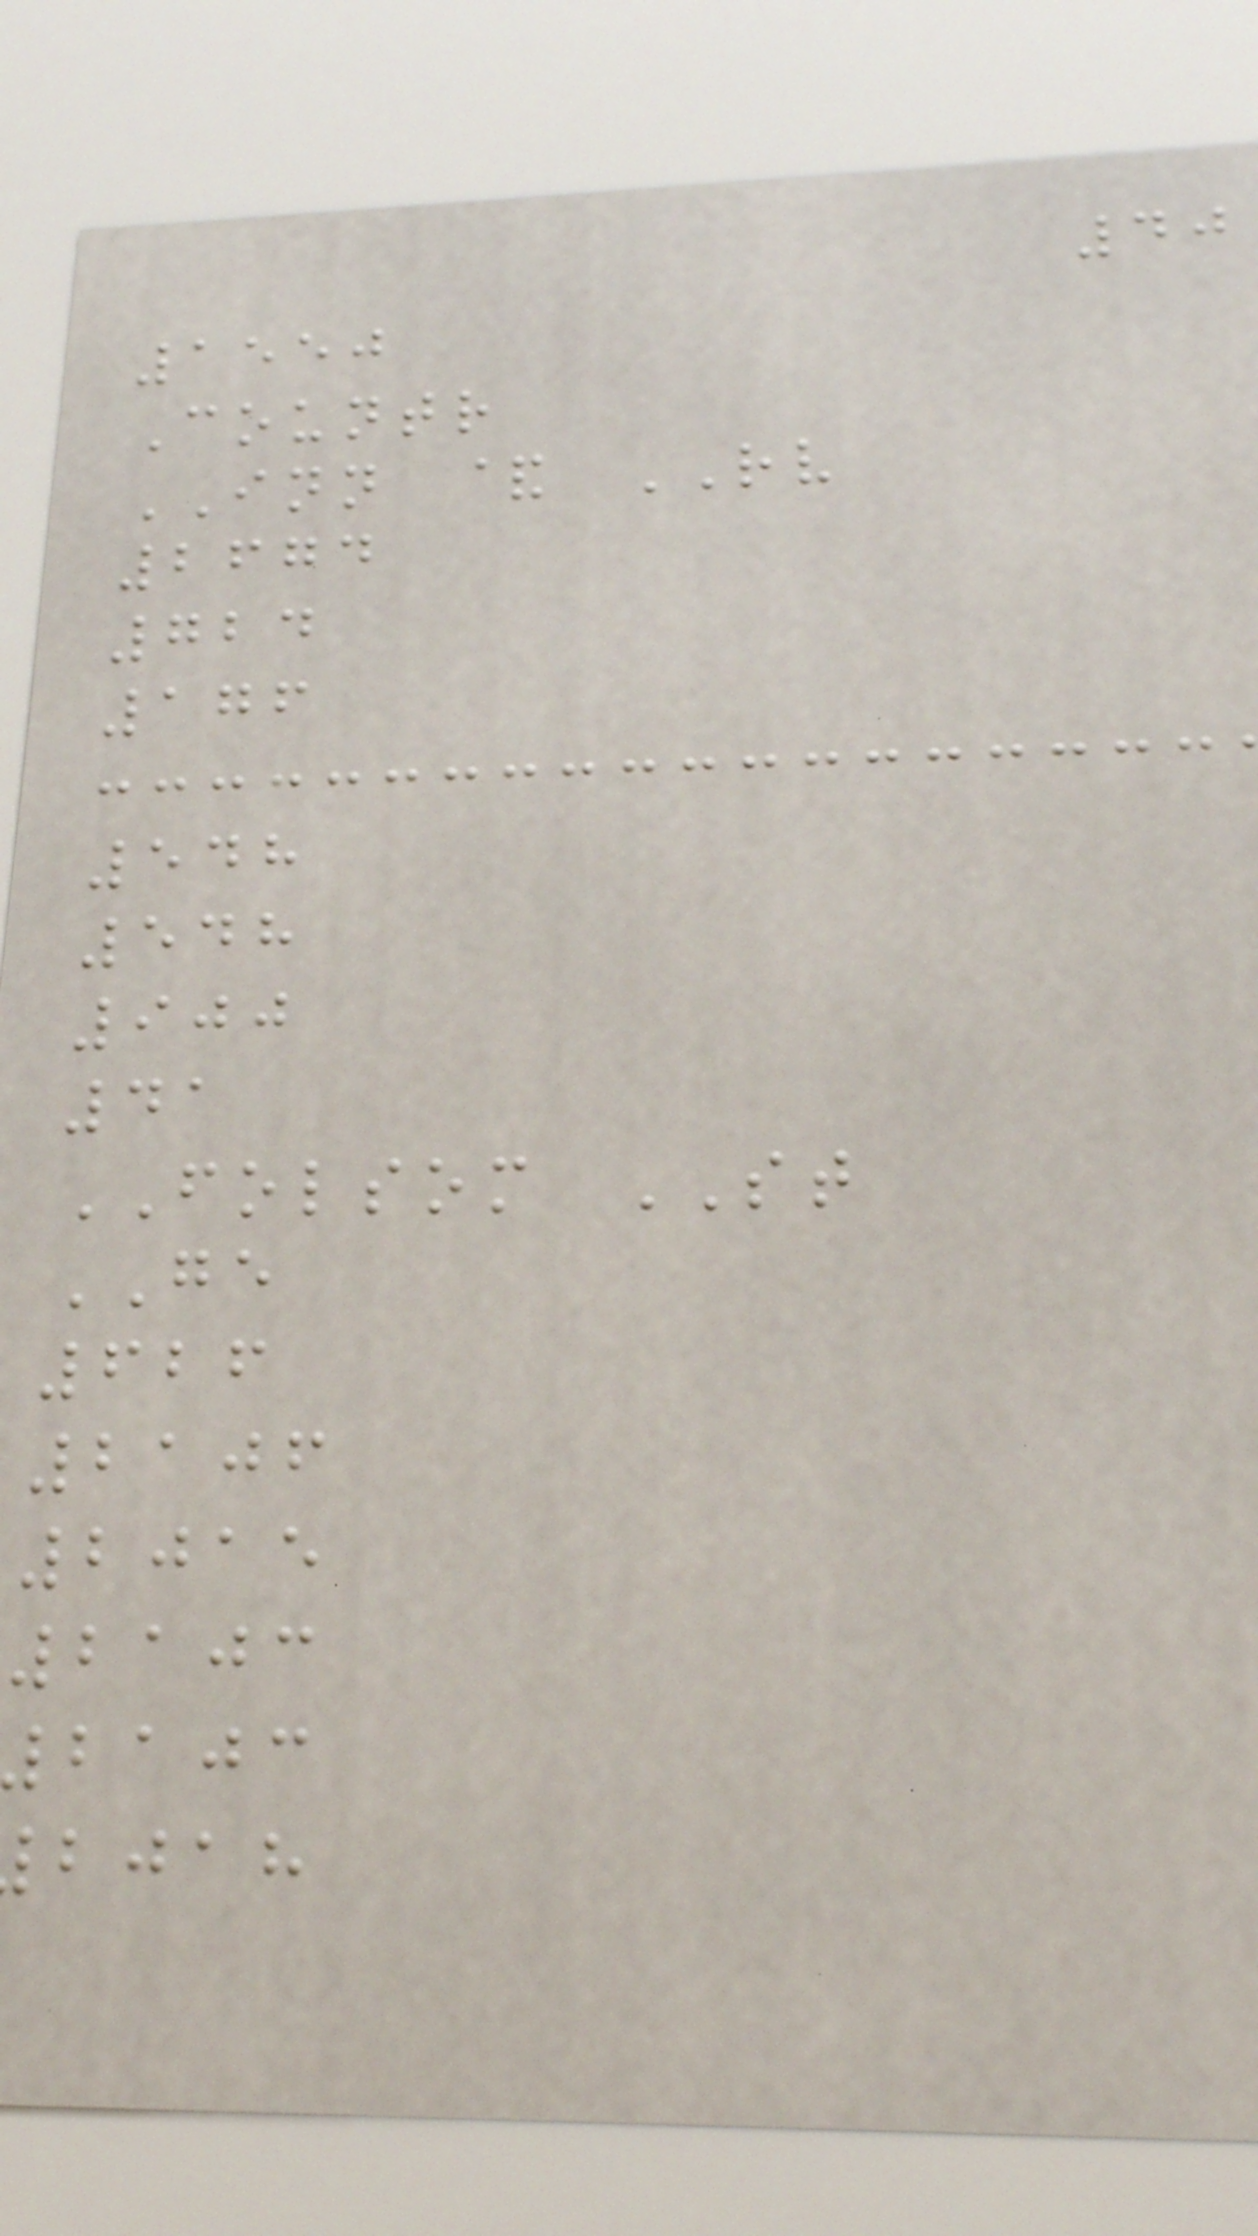40
1550
Countr
INN & RV
2674
724
176
548
548
900
41
FOLSOM ST
GE
626
2106
2015
2103
bajc
bjah
